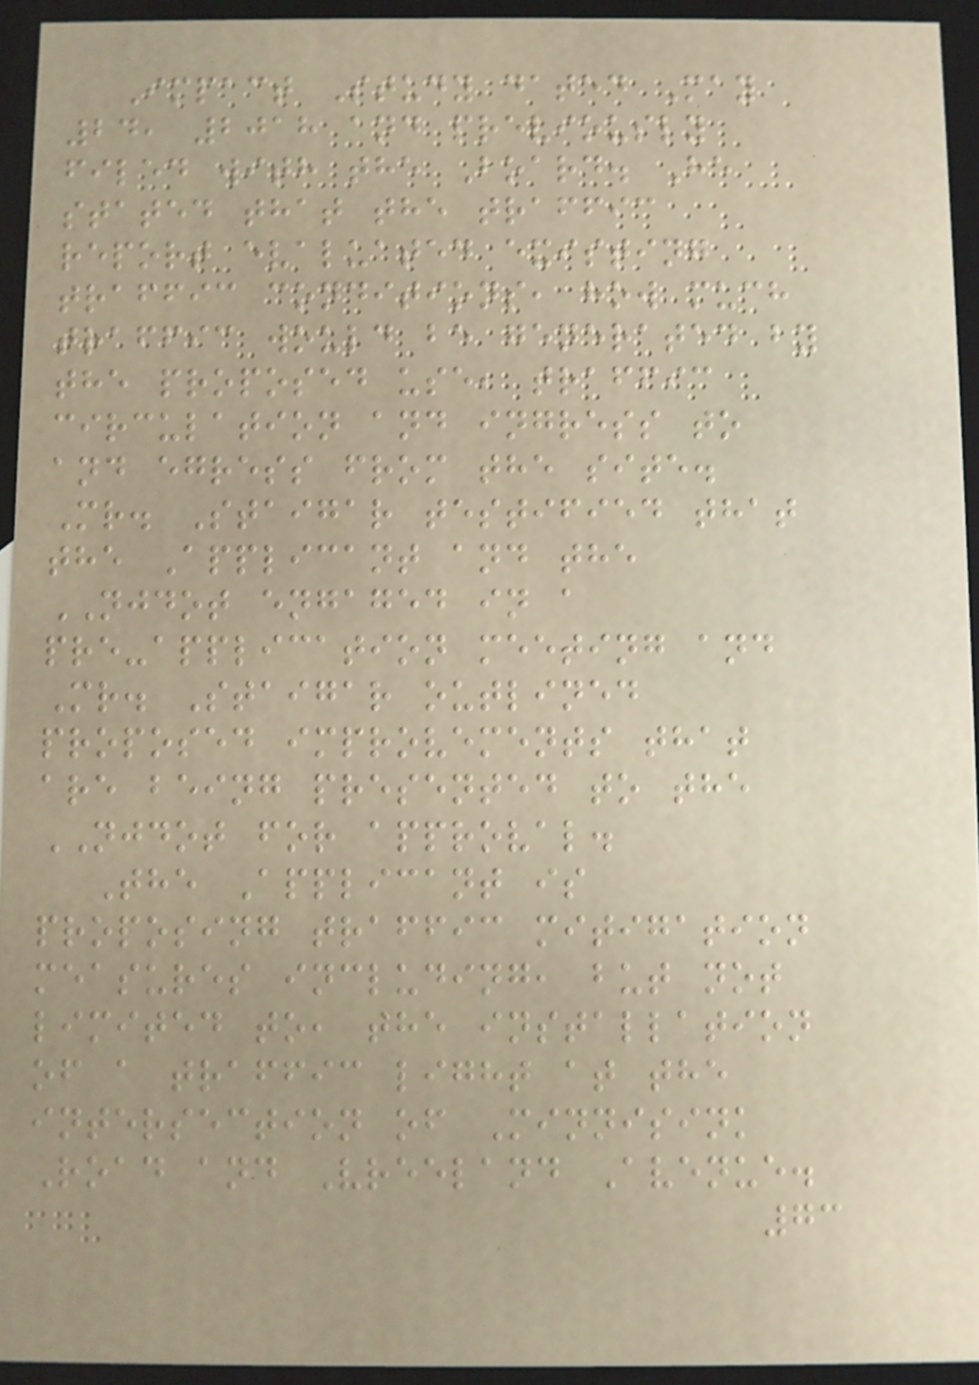Impact Study dated May
24, 2018 and previously
filed with the Board. He
stated that the traffic
report evaluated existing
traffic conditions, how much
traffic would be generated by
the proposed use, traffic
circulation and ingress to
and egress from the site.
Mr. Staigar testified that
the Applicant and the
NJDOT engaged in a
pre-application meeting and
Mr. Staigar outlined
proposed improvements that
are being presented to the
NJDOT for approval.
The Applicant is
proposing traffic mitigation
measures including, but not
limited to, the installation
of a traffic light at the
intersection of Minnisink
Road and Vreeland Avenue.
73
